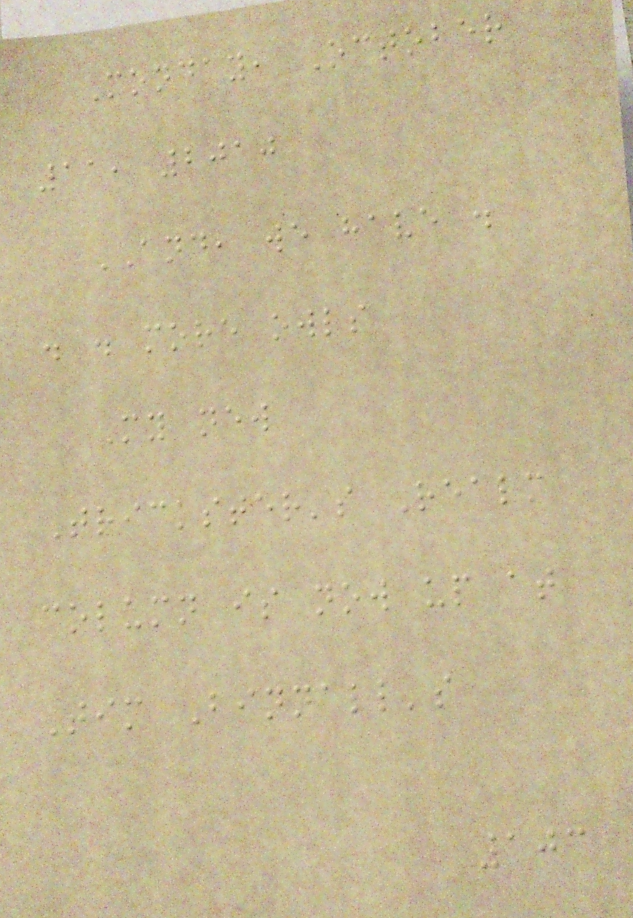Monday, October
11, 2010
AND, we have .
. . more owls
My new
Trickster's Realm
column is now up at
Tim Binnall's
103
